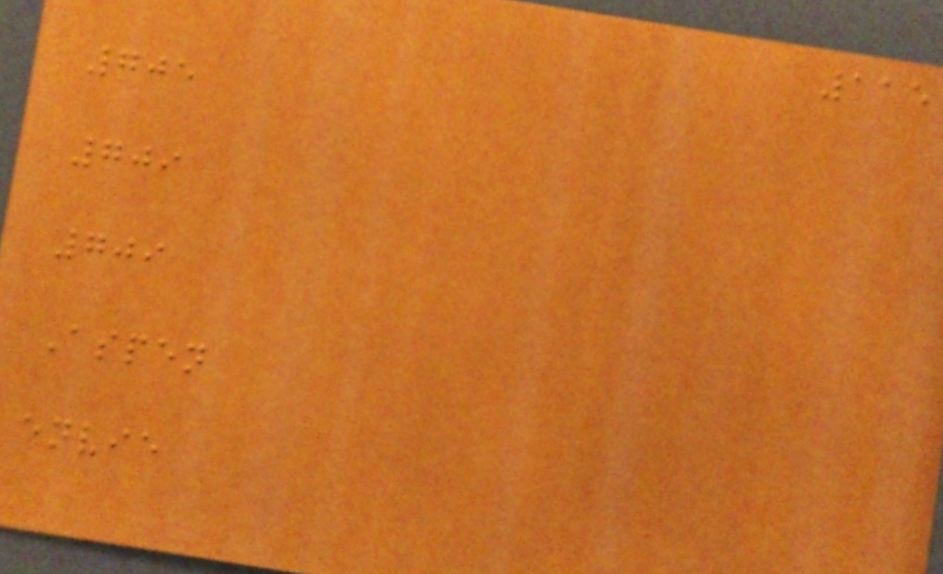115
705
709
709
Aspen
envie
